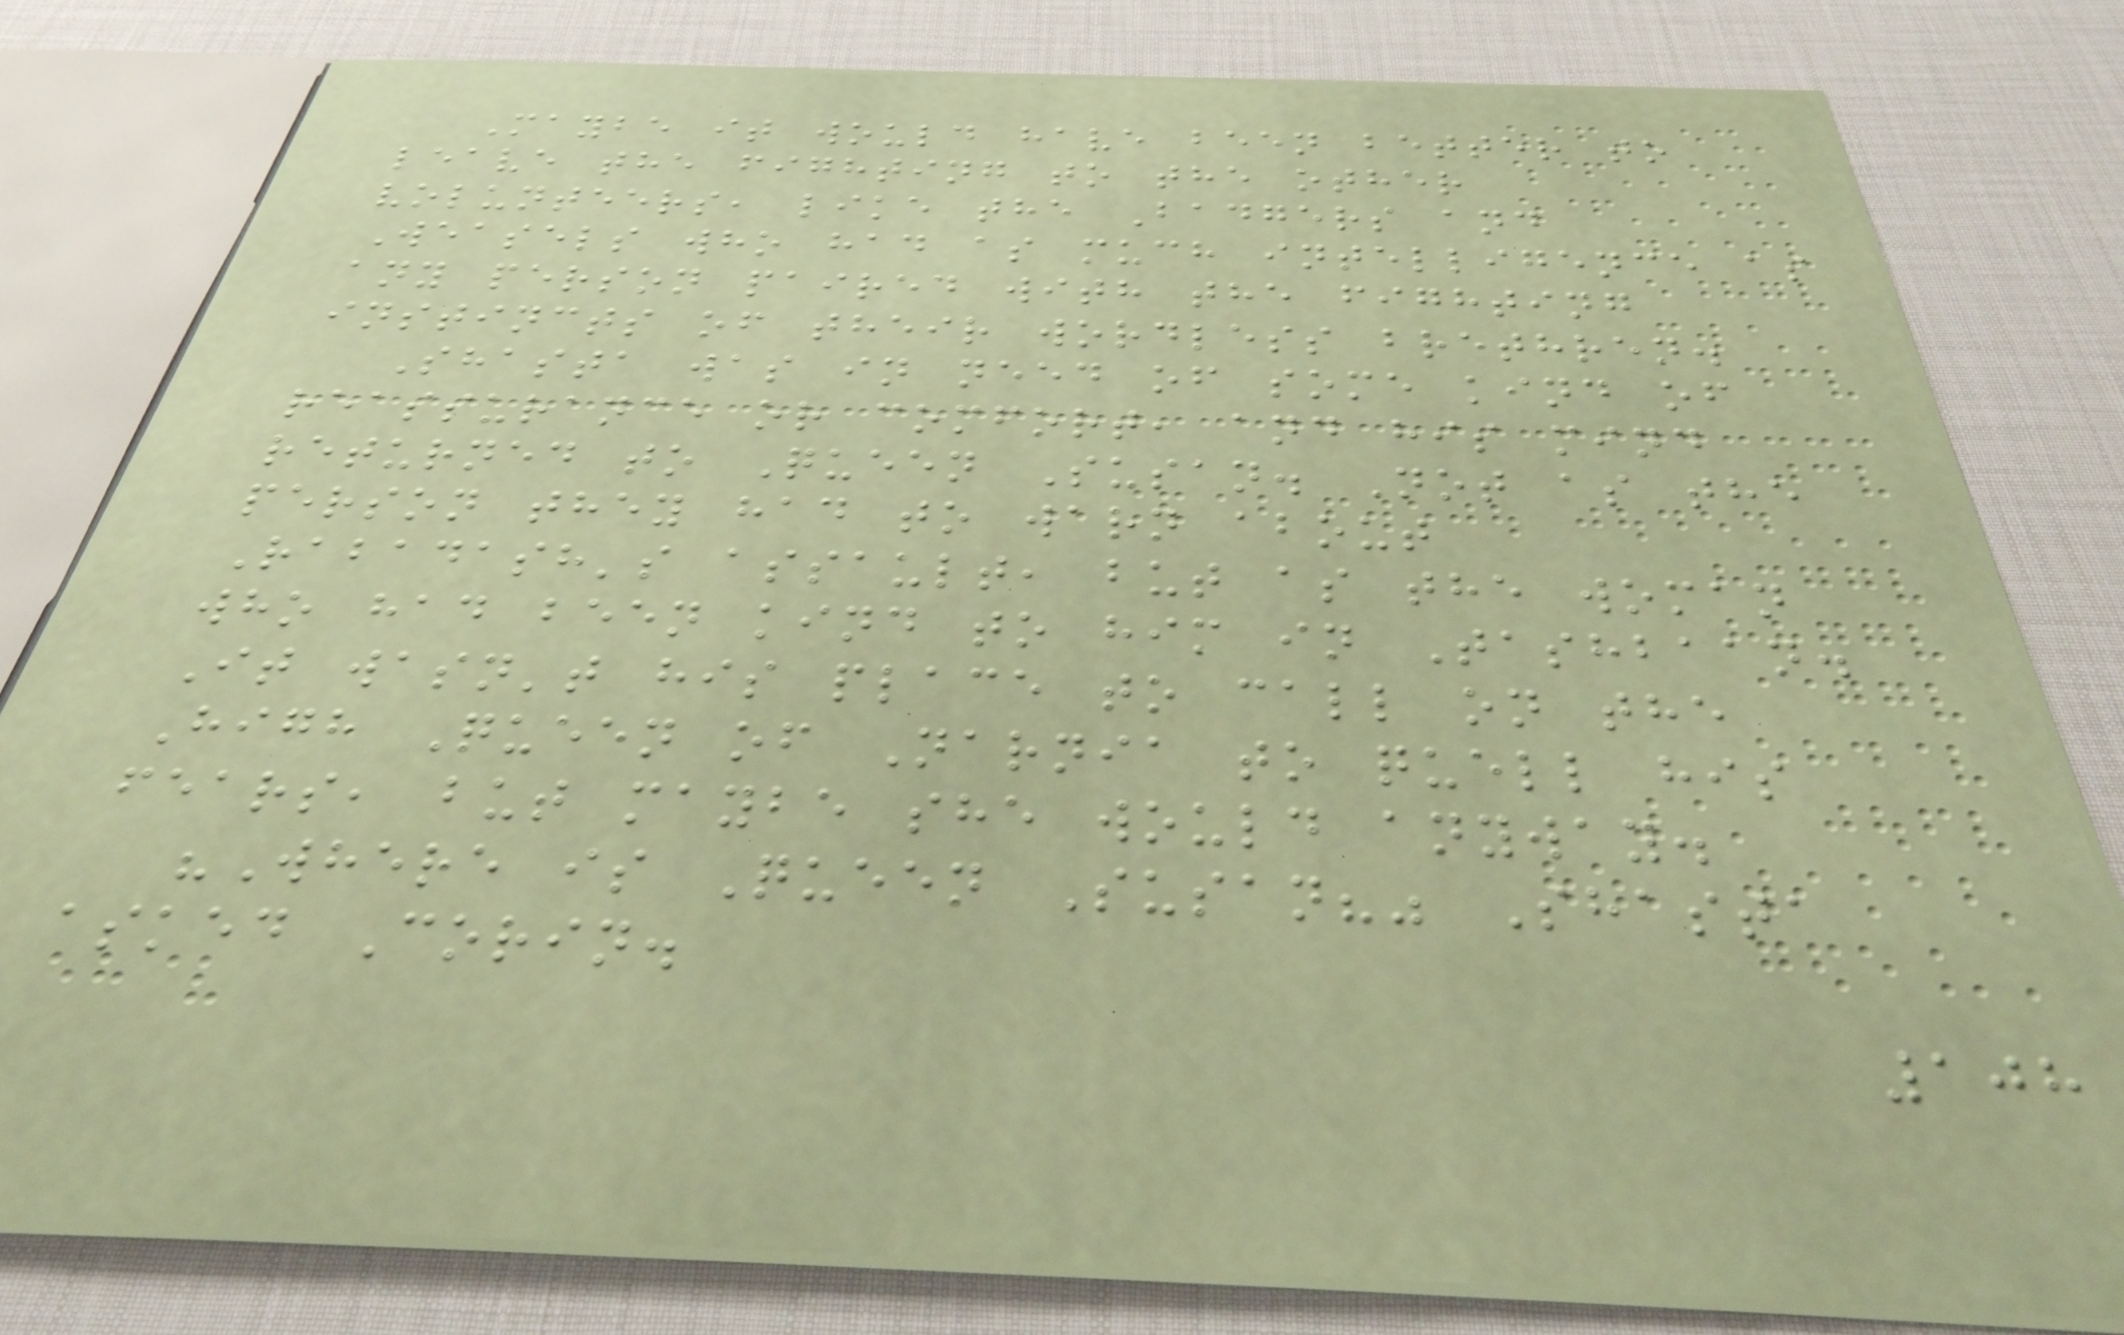Maybe it would have been better to
leave the fighting to the other
volunteers, like the Badgers and
Weasels who had as much intelligence as
any person paired with the fighting
instincts of their wordless brethren.
Shasta was in need of some kind of
reassurance or comfort, and his mind
returned to Queen Susan. Not as the
person they had to warn about
Rabadash's assault, but as the woman
who had been kind to him in Tashbaan.
It wasn't his place to call on the
High Queen of Narnia to quell his
fears, but maybe she would anyway.
"Where is Queen Susan?" Shasta
asked Corin.
108
